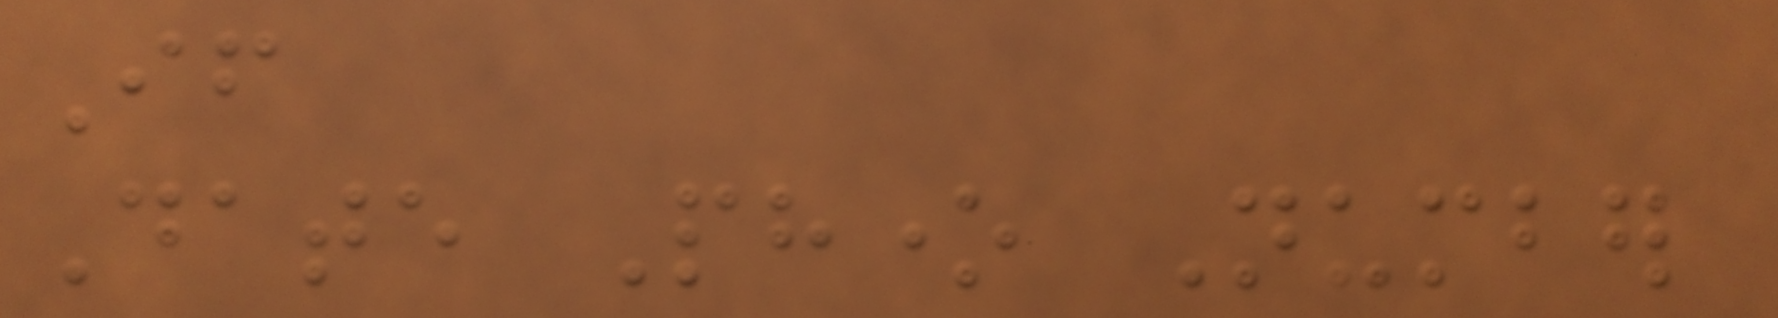If
Date Phone Number
